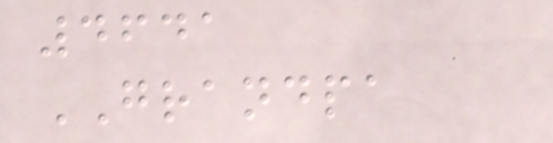4641
GRANDPA
